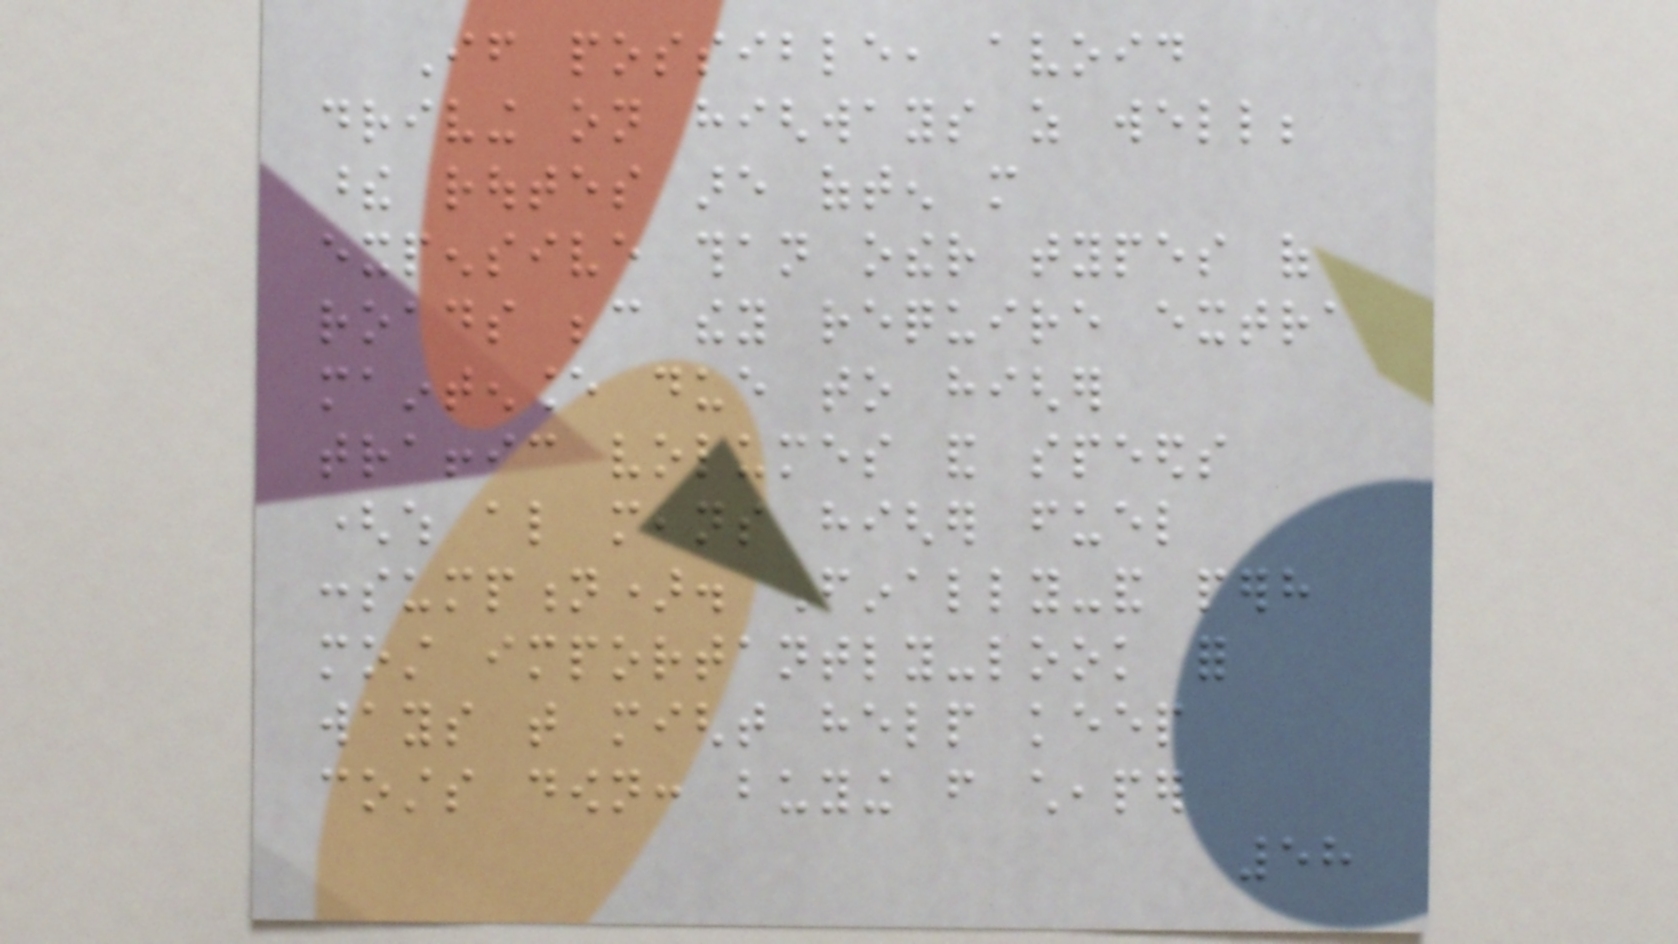If possible, avoid
driving on highways as well;
these routes are often more
expensive than other types of
roads because they require extra
maintenance due to higher
traffic volumes and speeds
(which also means higher fuel
consumption). Finally-and perhaps
most importantly-look for
ways that might help keep
costs down: buying from cheaper
58
